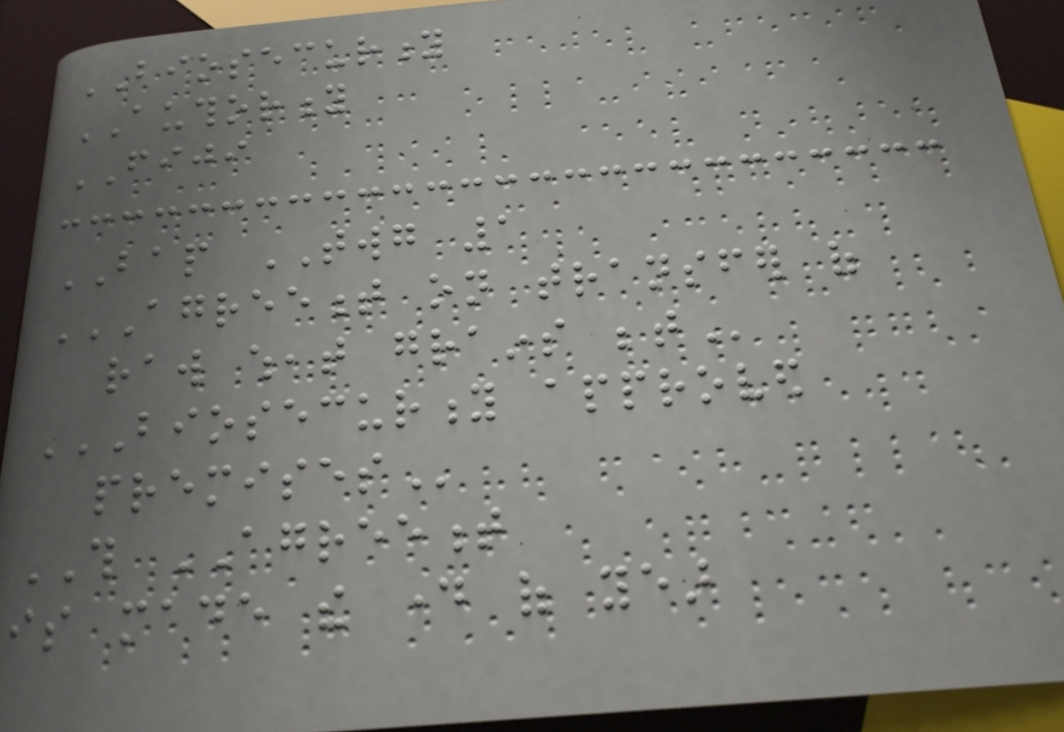BIOSECURITY
AUTHORITY
FIJI
BAP TWG 1
AGREEMENT ON TRANSFER OF
RAW WHEAT GRAINS BETWEEN
BIOSECURITY APPROVED
PREMISES
THIS AGREEMENT
is made the day of year
